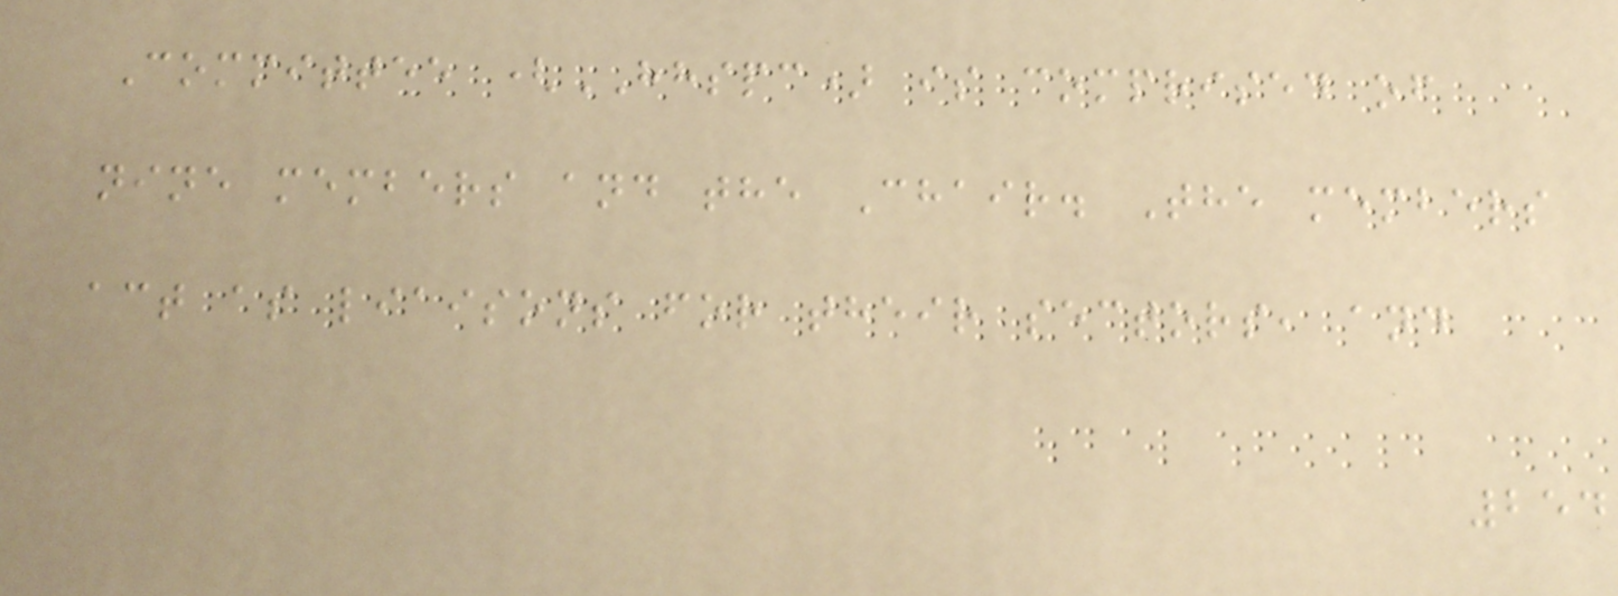Committee (HHSPC) is comprised of
nine members and the Chair. The members
act as liaisons for their sectors, and
254
